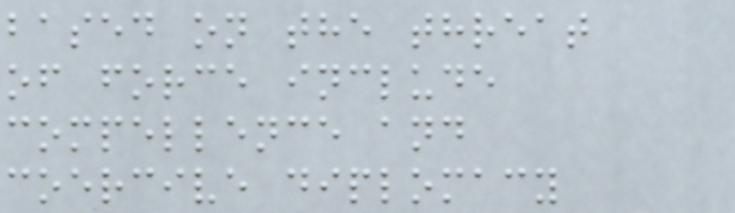based on the threat
of force include
compellence and
coercive diplomacy
